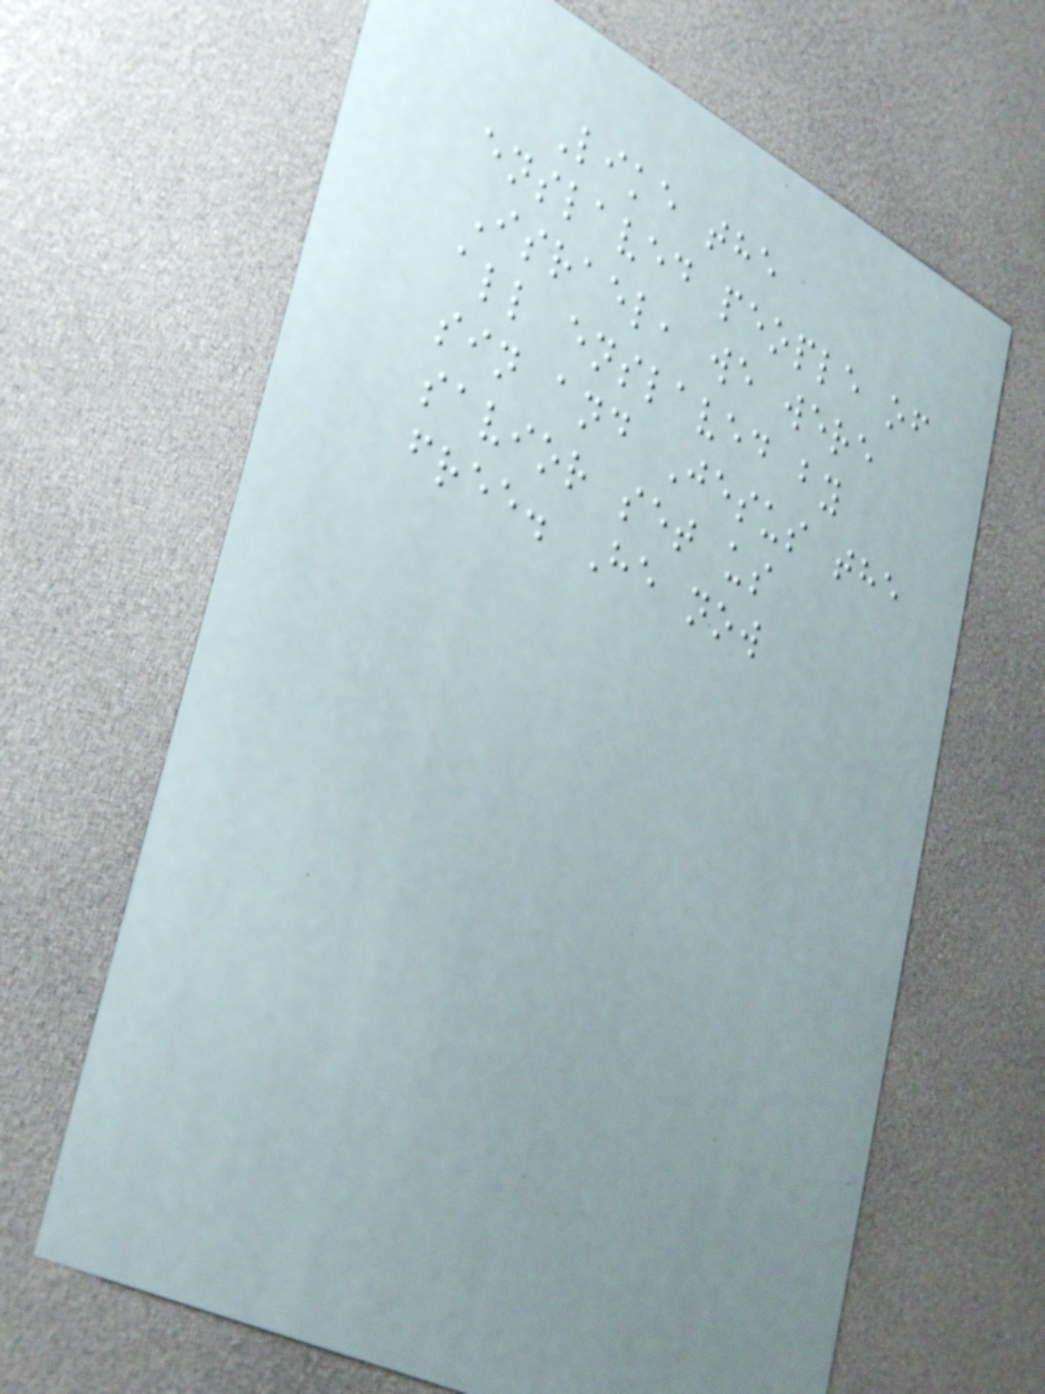Like the
enslaved people of
Israel, we were
all enslaved by
sin and Jesus the
savior set us
free. He now
